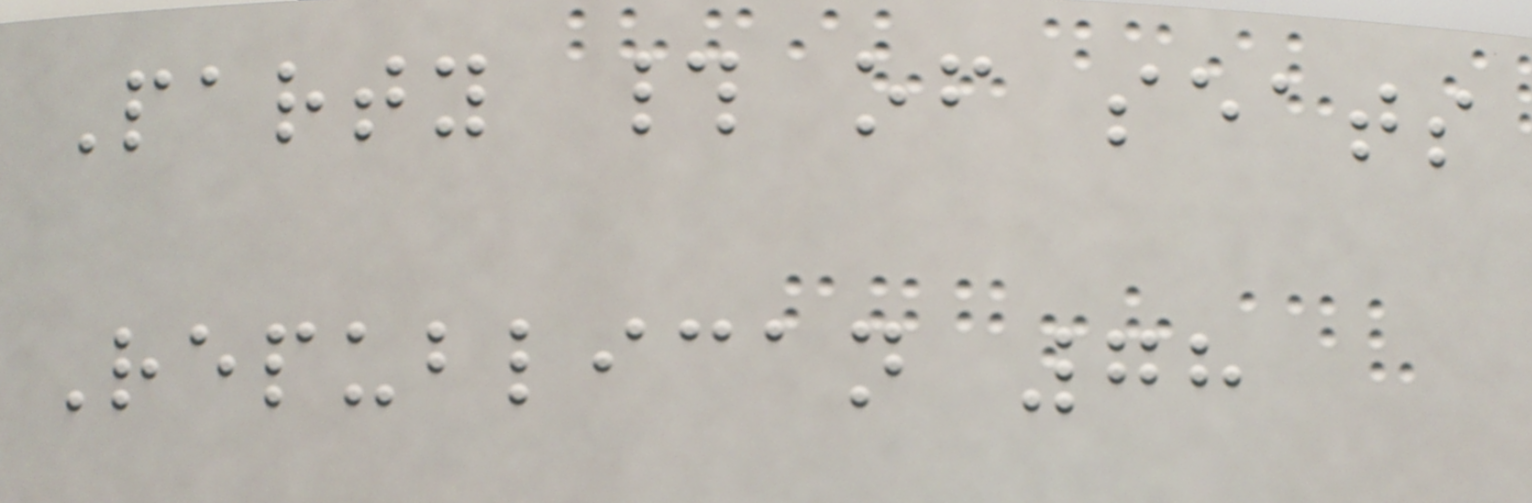Party # of seats
Republican 78
